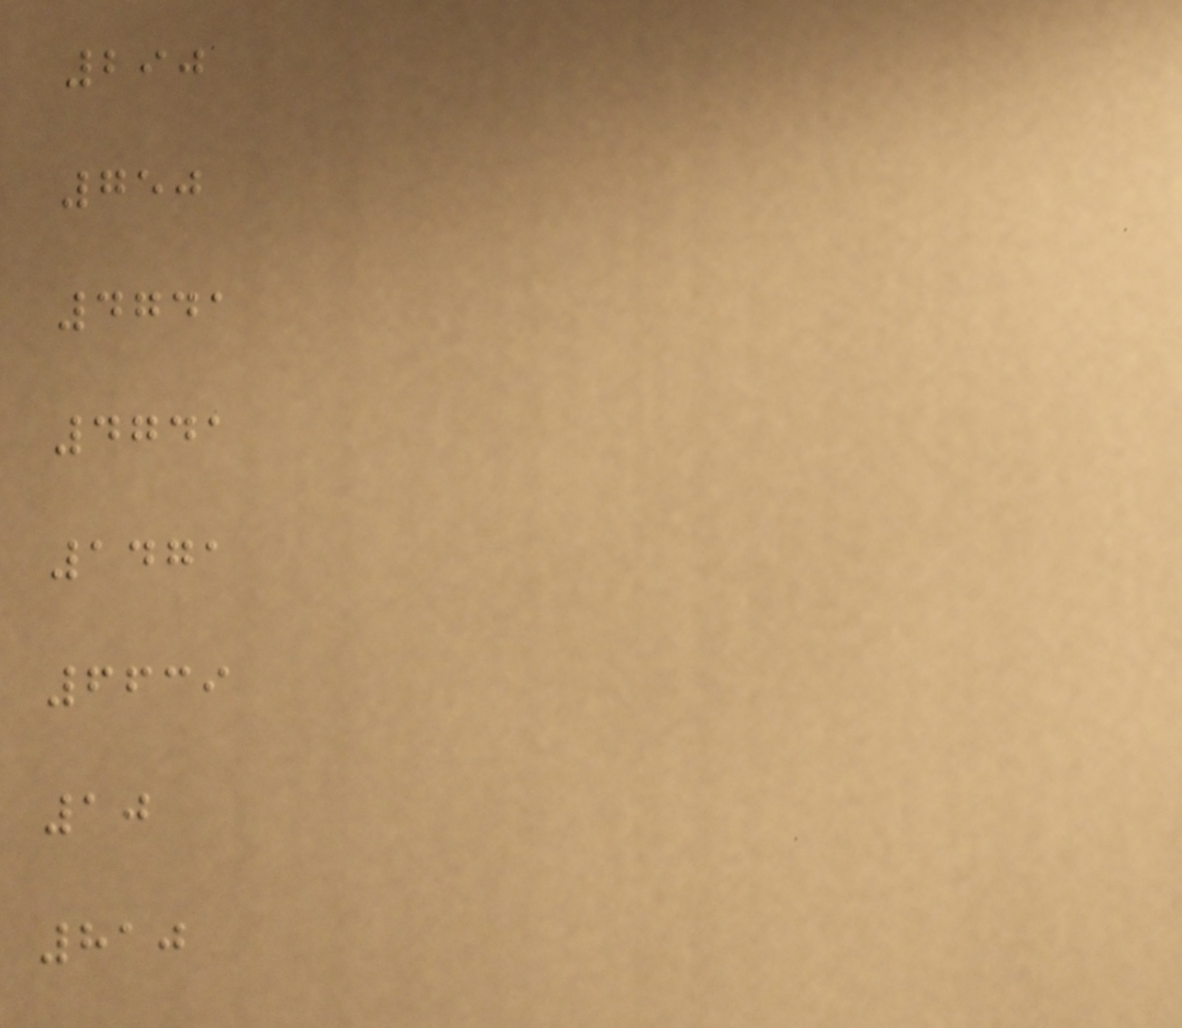290
750
4741
4741
1471
6639
10
810
